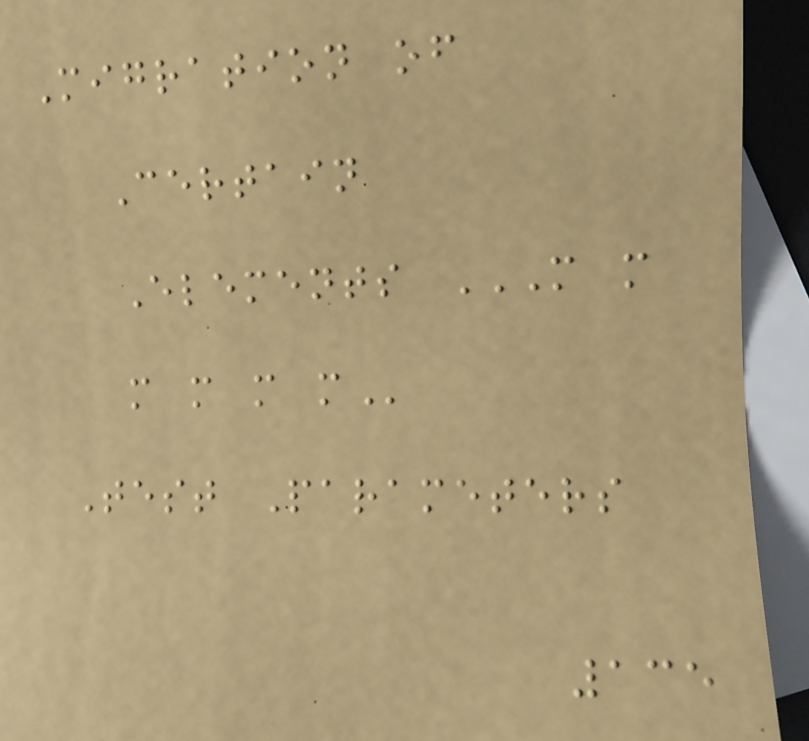Migration of
Certain
Elements M M
M M M M
Test Parameters
135
